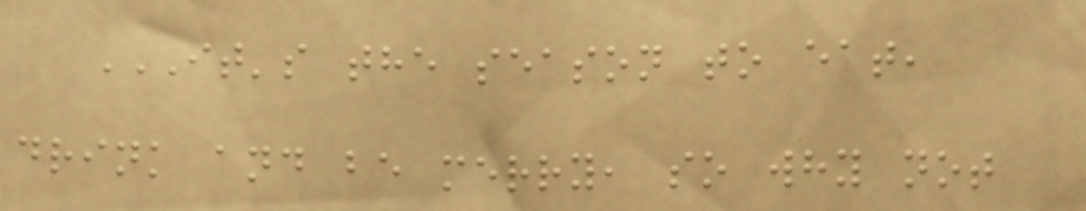IT'S THE SEASON TO EAT,
DRINK AND BE MERRY, SO WHY NOT
